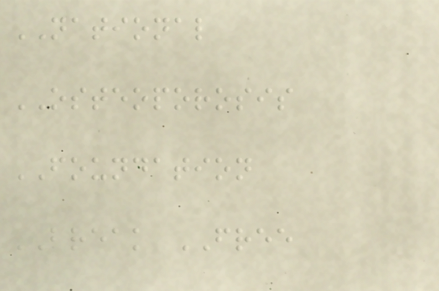NATIONAL
OSTEOPOROSIS
FOUNDATION
BREAK FREE
